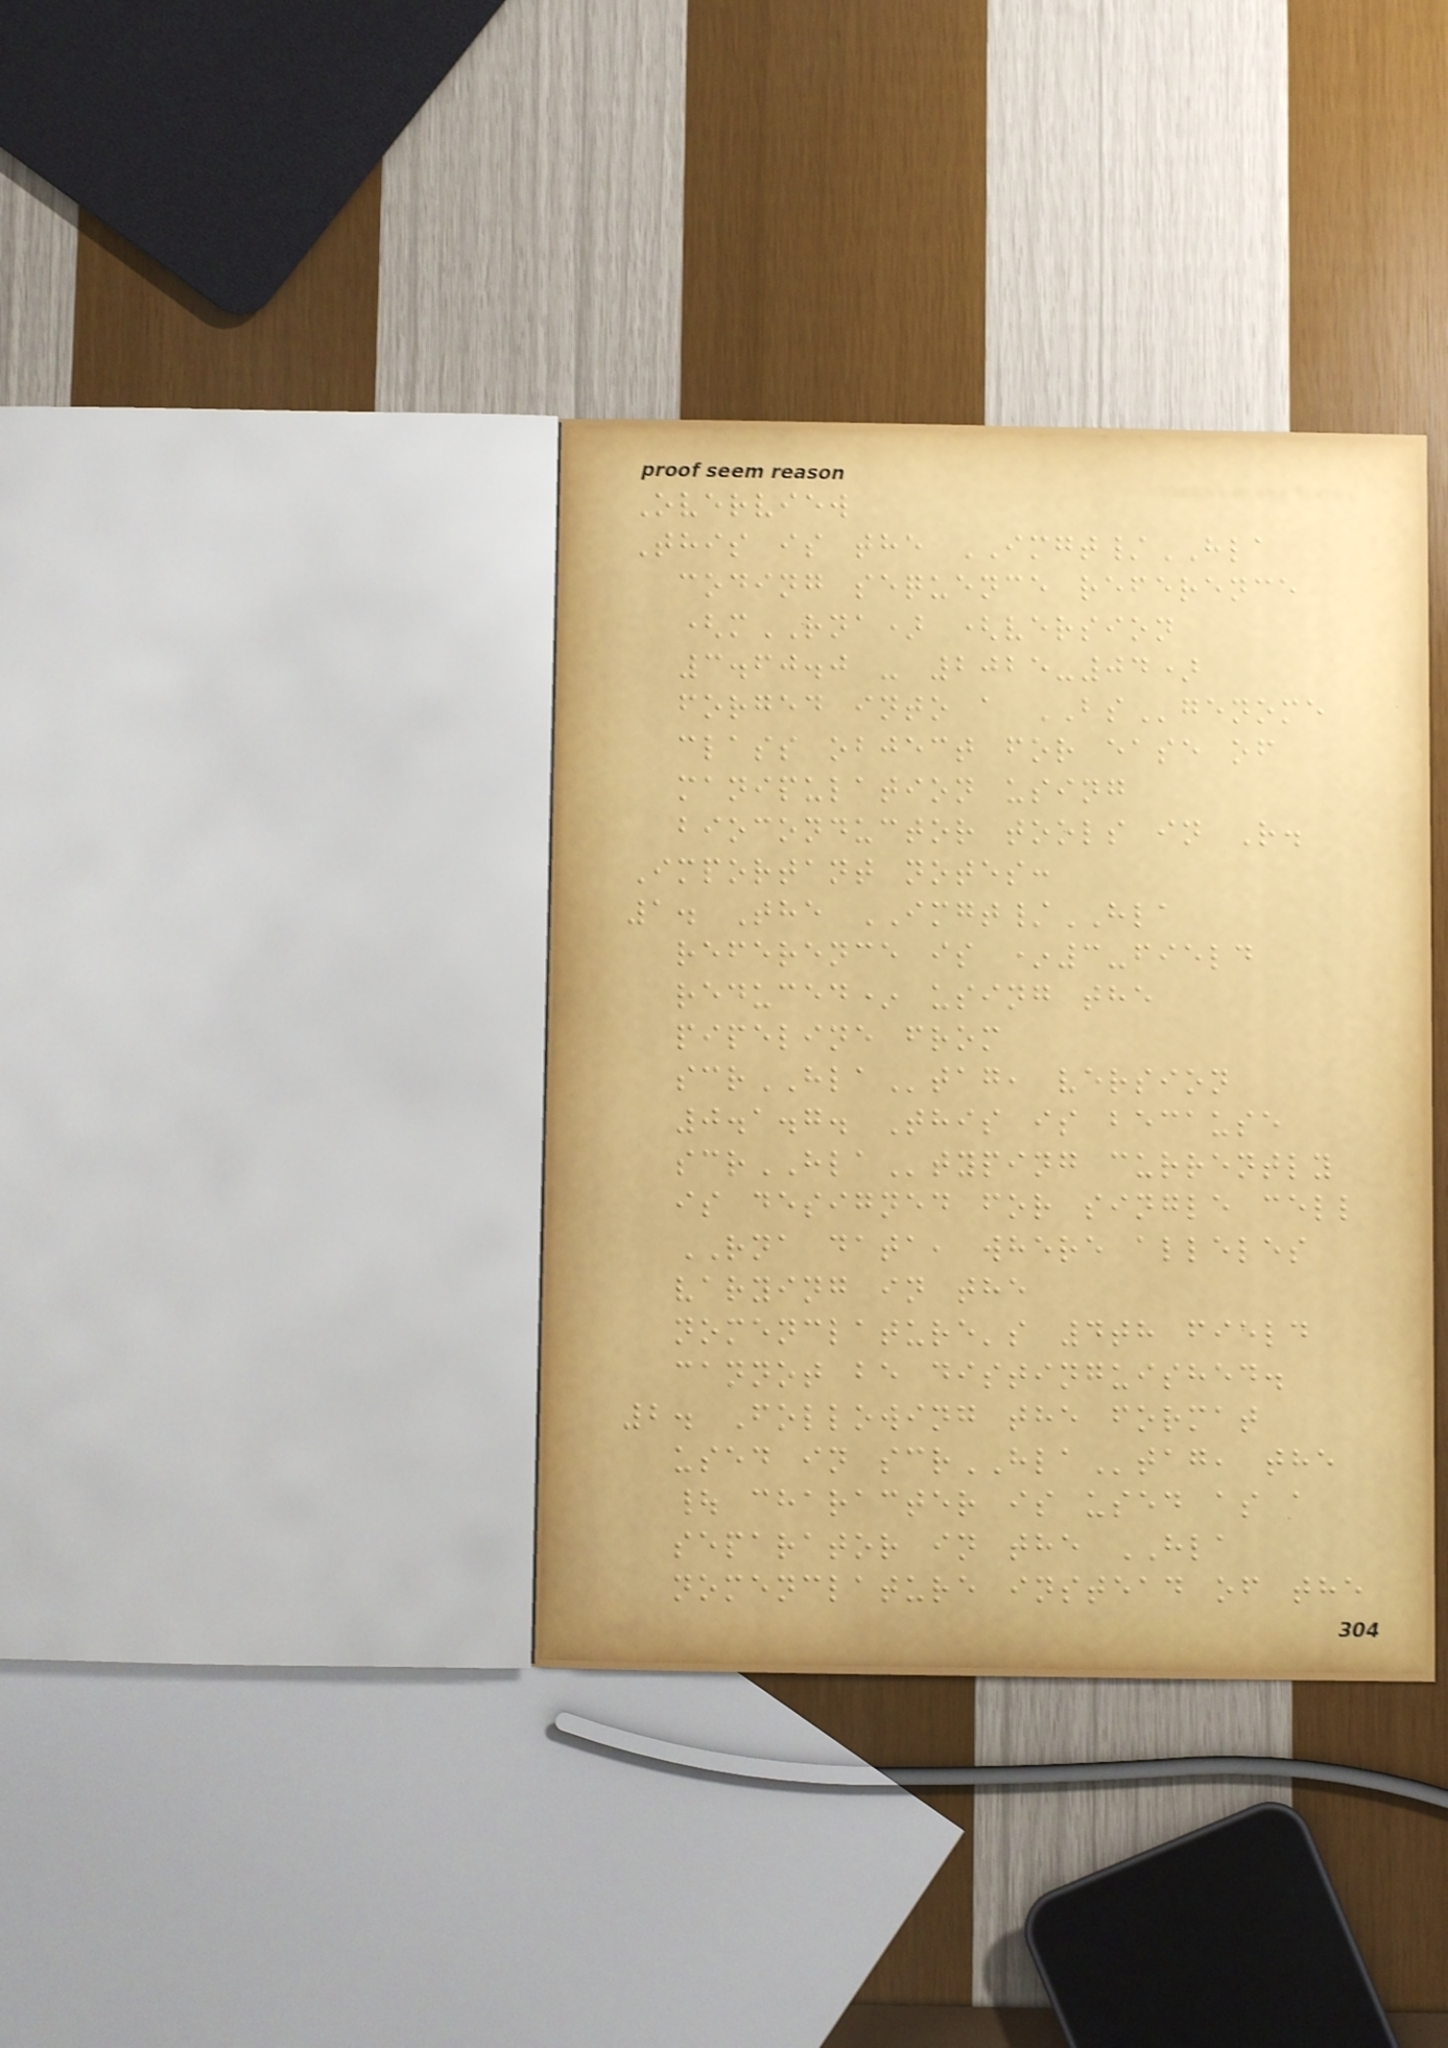Overview
This is the IMGT/HLA
coding sequence reference
(mRNA) (version
3.60.0 - 2025-04)
forged into a BSgenome
class object for ease of
manipulation using
bioconductor tools in R.
Important notes:
1. The IMGT/HLA
reference is *3-field
reduced* using the
pipeline from
scrHLAtag, version
0.1.7. This is because
scrHLAtyping currently
is designed for single cell
RNA data, where alleles
varying in the
nomenclature's 4th field
cannot be distinguished.
2. Following the format
used in scrHLAtag, the
| character is used as a
separator in the HLA
nomenclature instead of the
